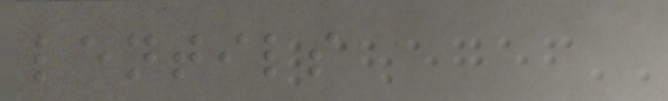lentils
